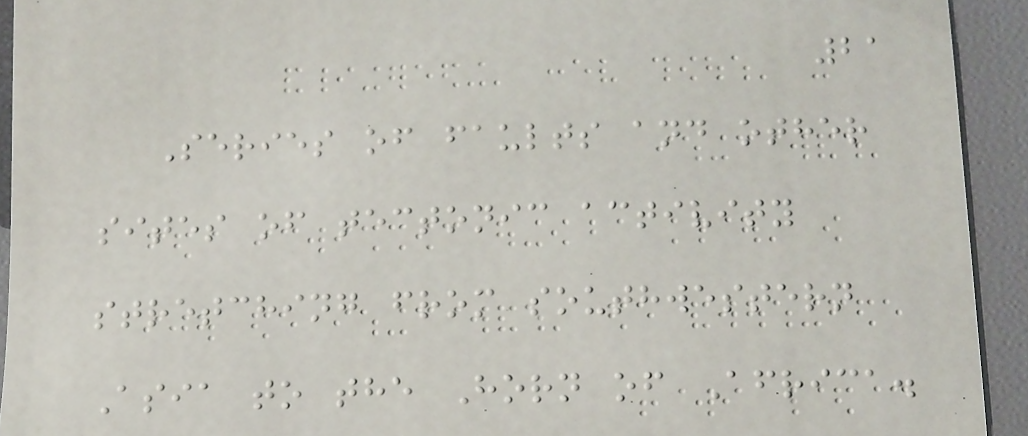21
Series of faults and other
sites of tectonic activity
stretching from southwestern
Asia to the Horn of Africa.
